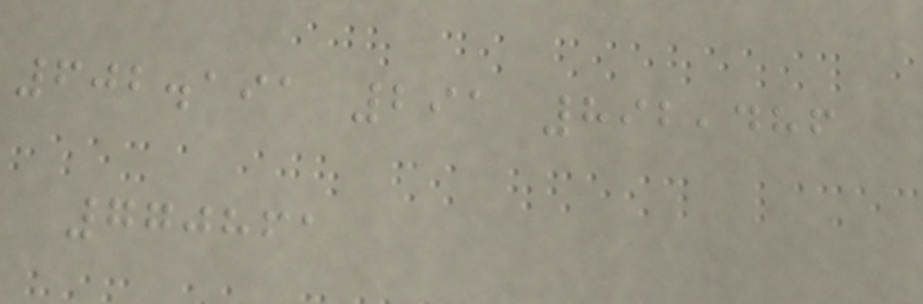602.191 291 892,486
770861
